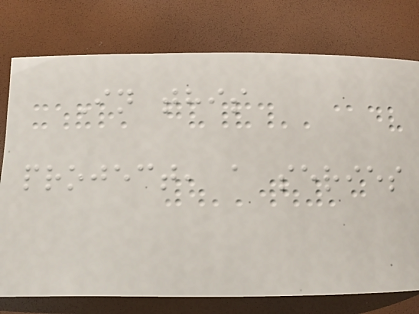In this
project, a series
